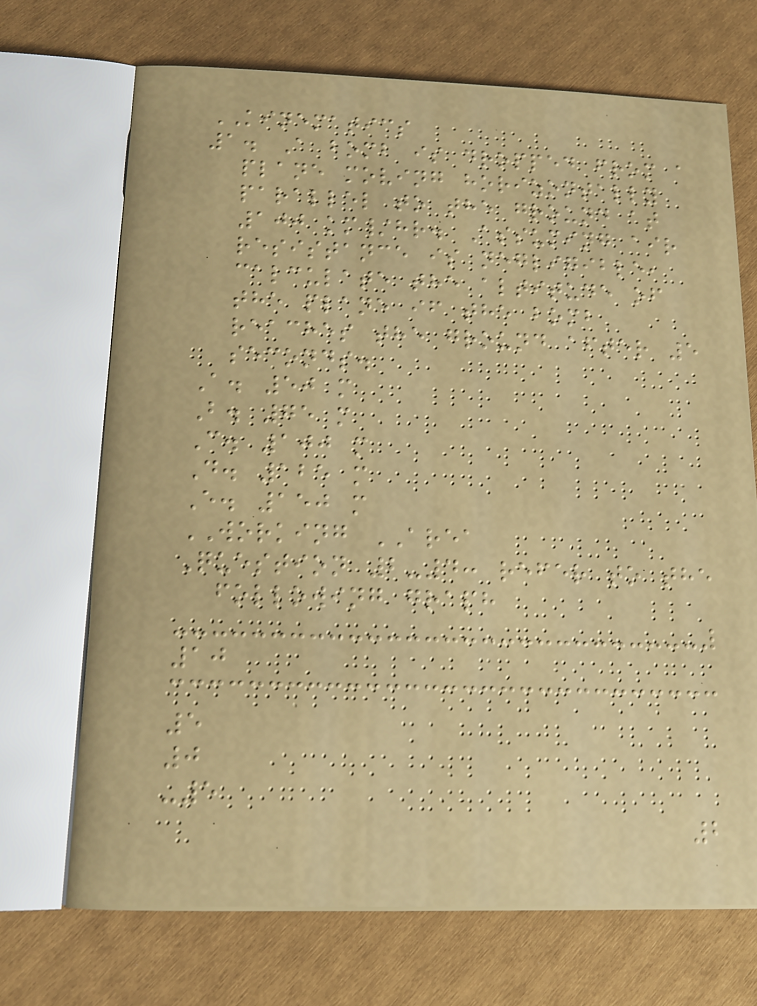KINEMATICS
1. A bomb is dropped from a
plane moving horizontally
parallel to the ground at
100 km/hr. Assuming air
resistance is negligible,
calculate the altitude of
the plane if the bomb
reaches the ground after 5
seconds.
A. 50 m
B. 75 m
C. 100 m
D. 125 m
E. 150 m
WORKING AREA
Question 2-4: refer to the
following graph
10
5
0
-5
2
